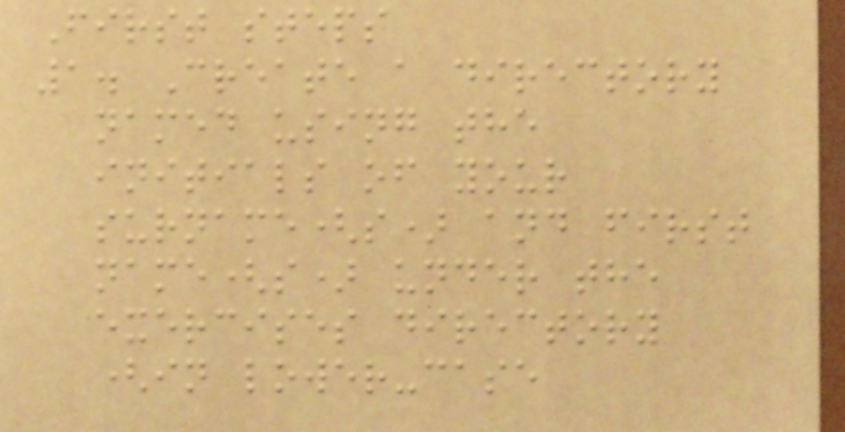First steps
1. Create a directory
named using the
initials of your
surname(s) and first
name(s) under the
exercises directory
(in lower-case
